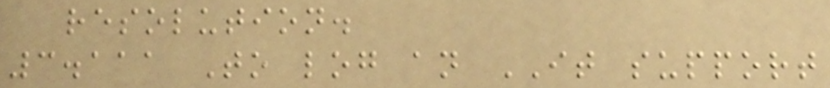resolution.
3.111 To log an IT support
